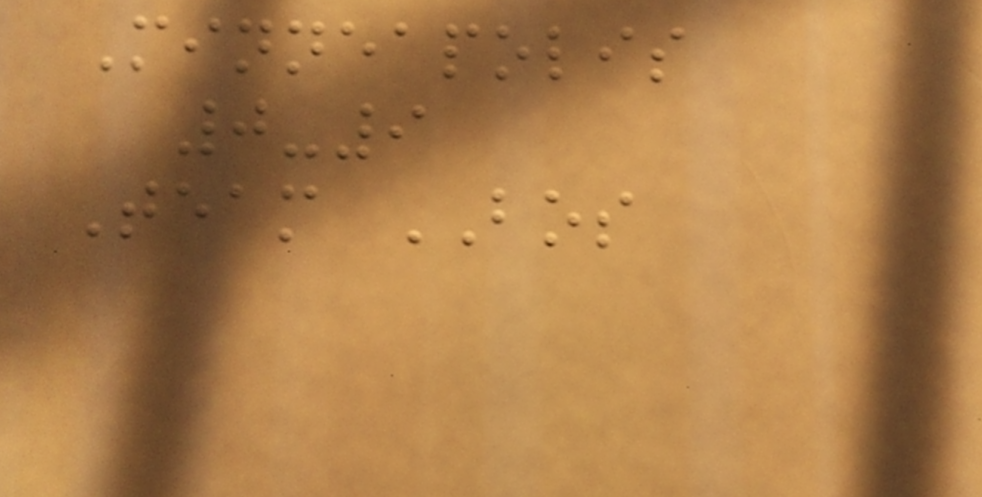Minneapolis
0-9
Team BOS
